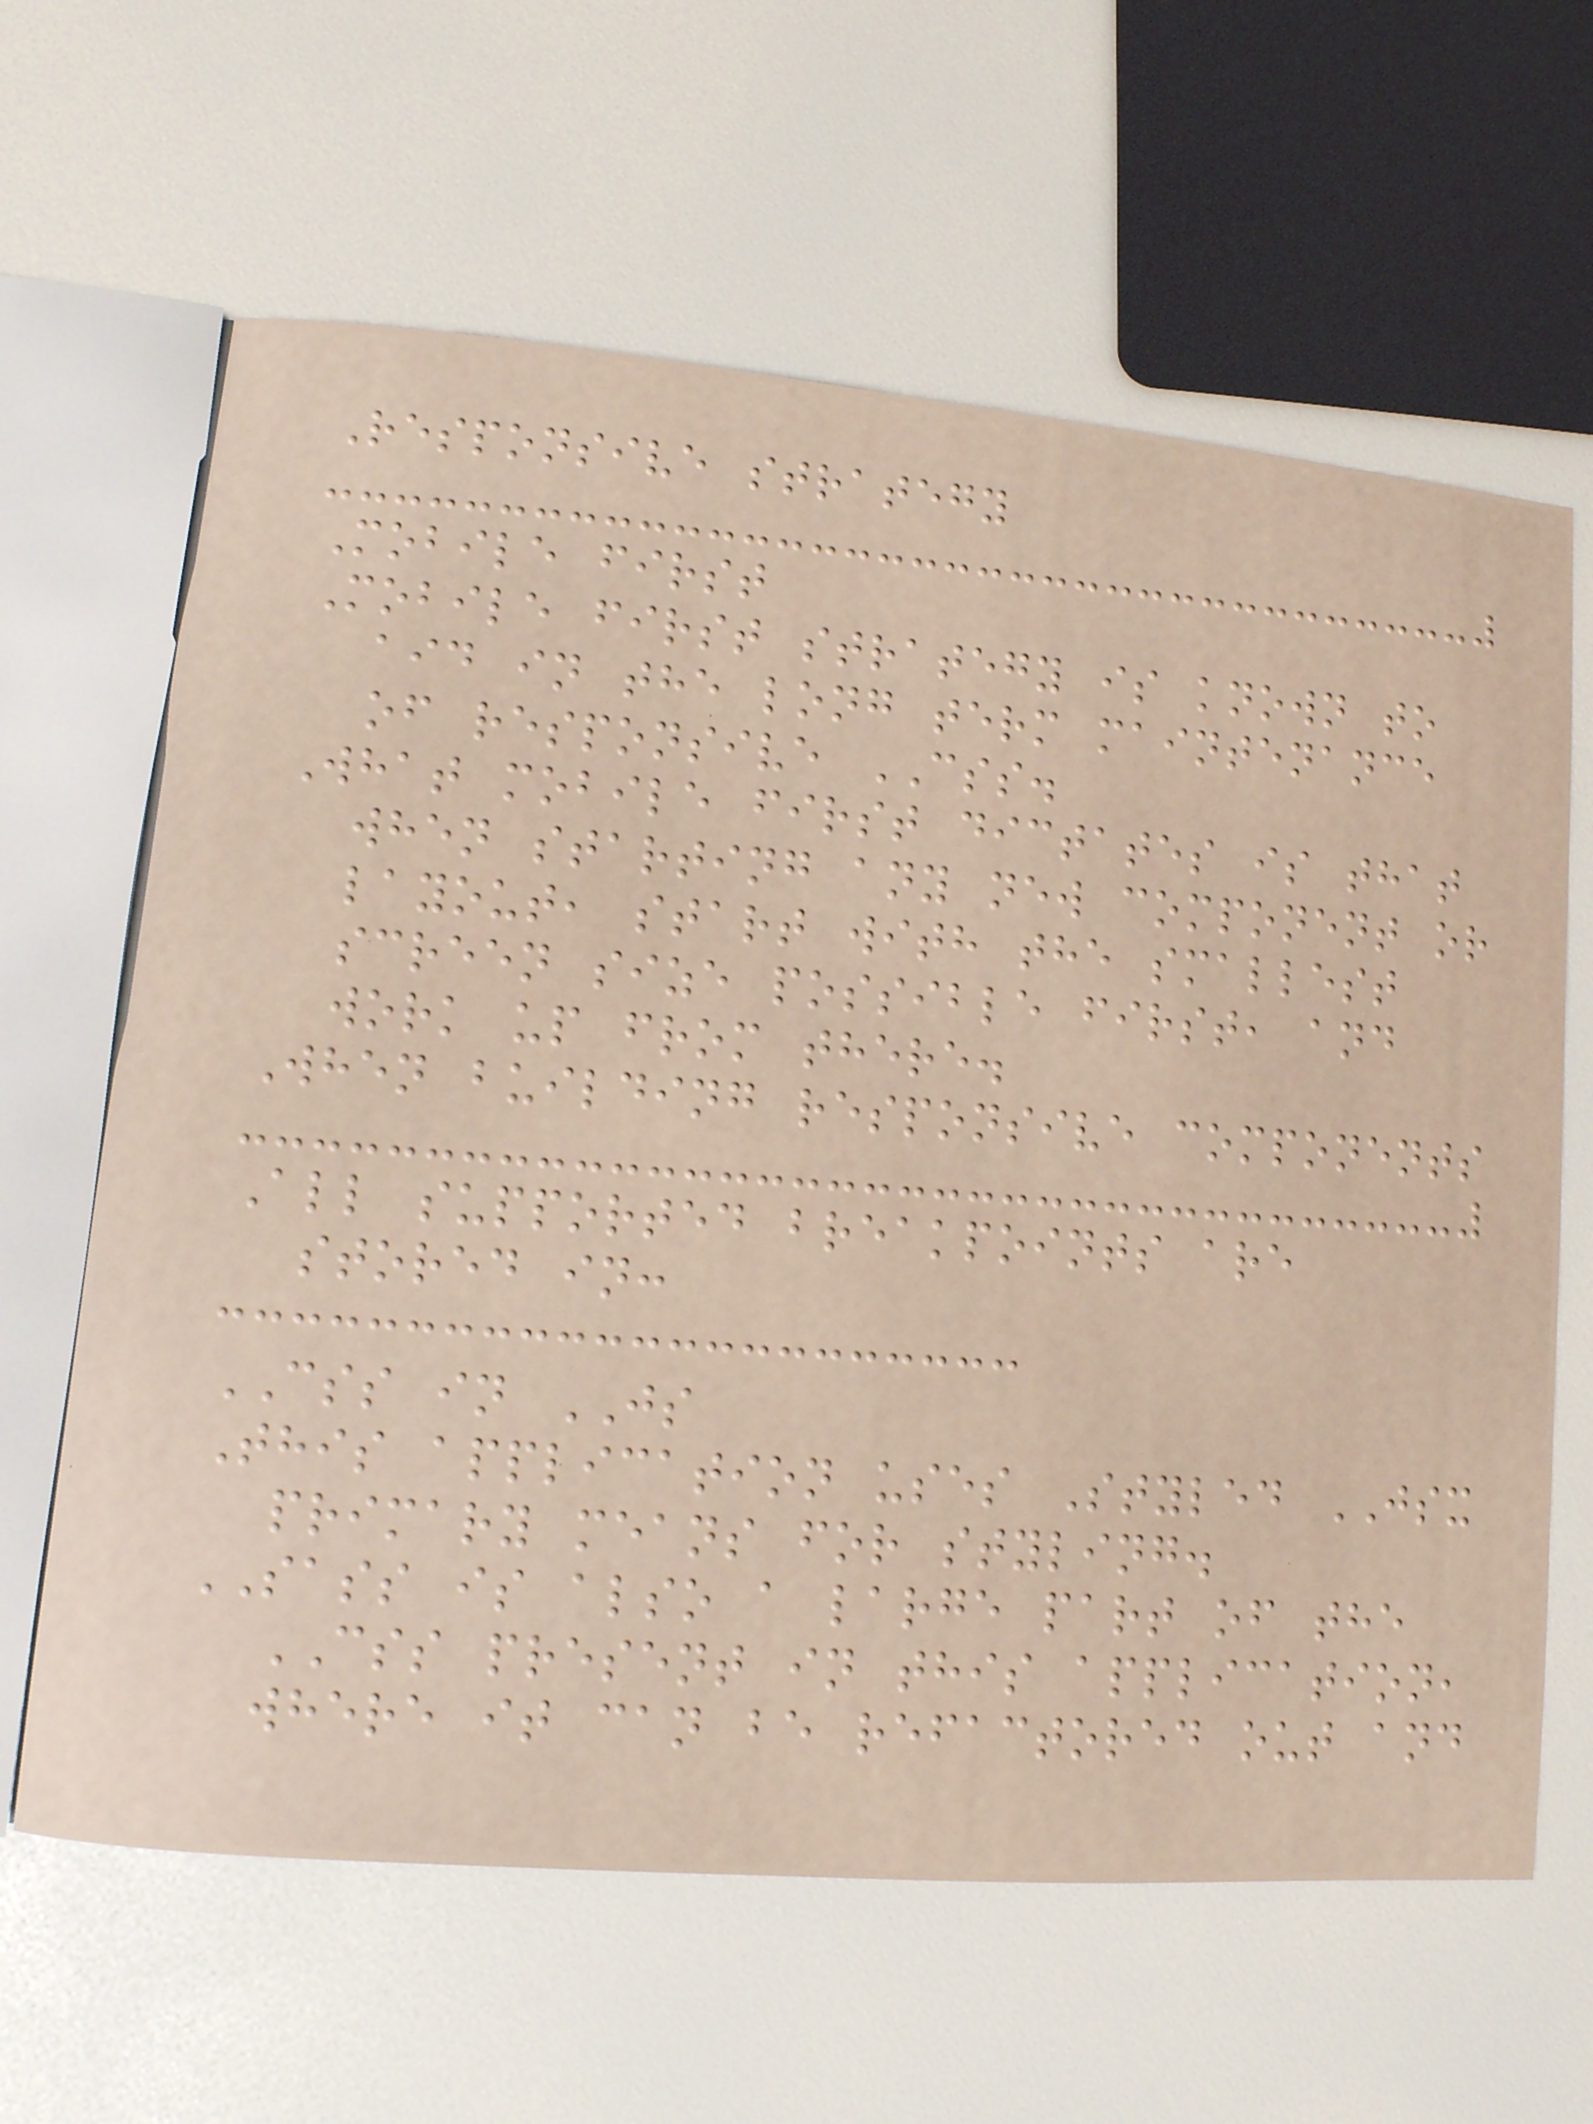Responsive strategy
Mobile first
Mobile first strategy is known to
aid in the long term maintenance
of responsive CSS.
What mobile first dictates is that
when starting any new component or
layout, start with the smallest
screen size possible first, and
work up from there.
When building responsive components
All supported breakpoints are
stored in:
CSS in JS
This application uses Styled JSX
primary means for styling.
SASS is also a large part of the
CSS present in this application,
where it can be refactored out and
